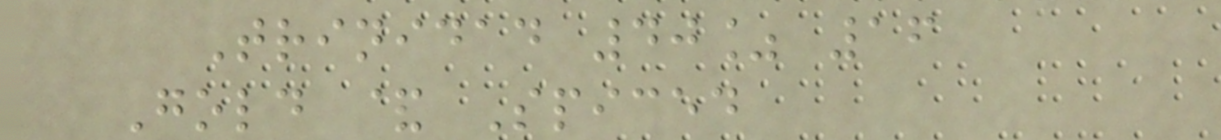Trinidad 40% 16
Gold & Spiced
